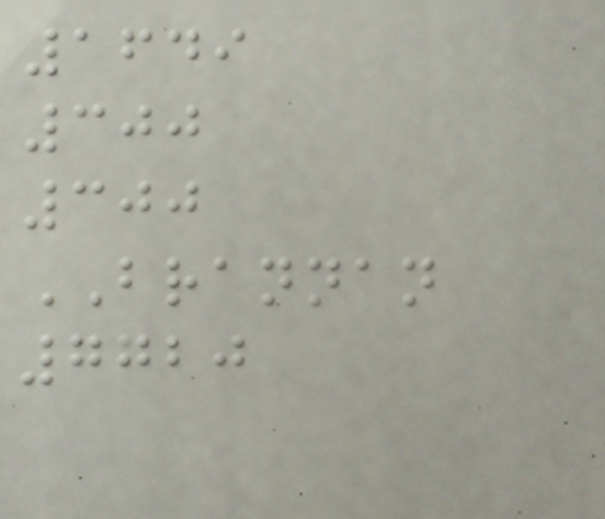1649
300
300
BRANNAN
7720
